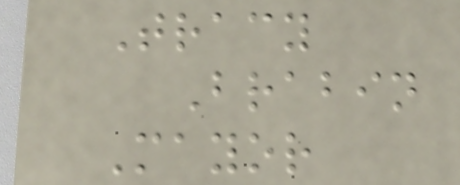Tracy
Brabin
Mayor
